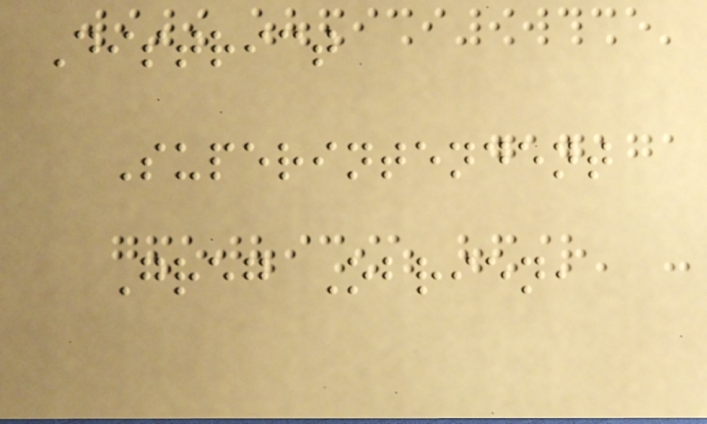District
Superintendent
Greg Obrien,
